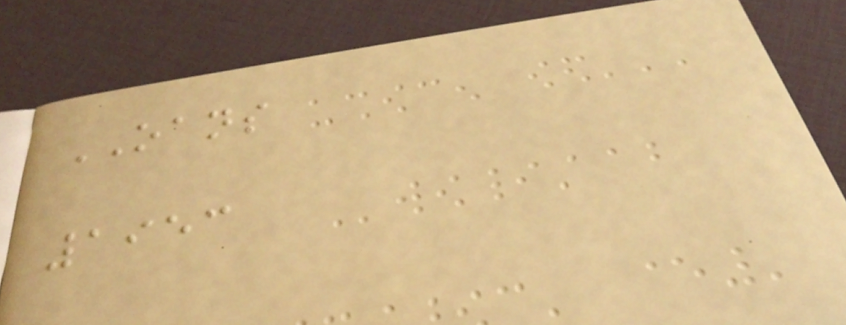OANS
1953
